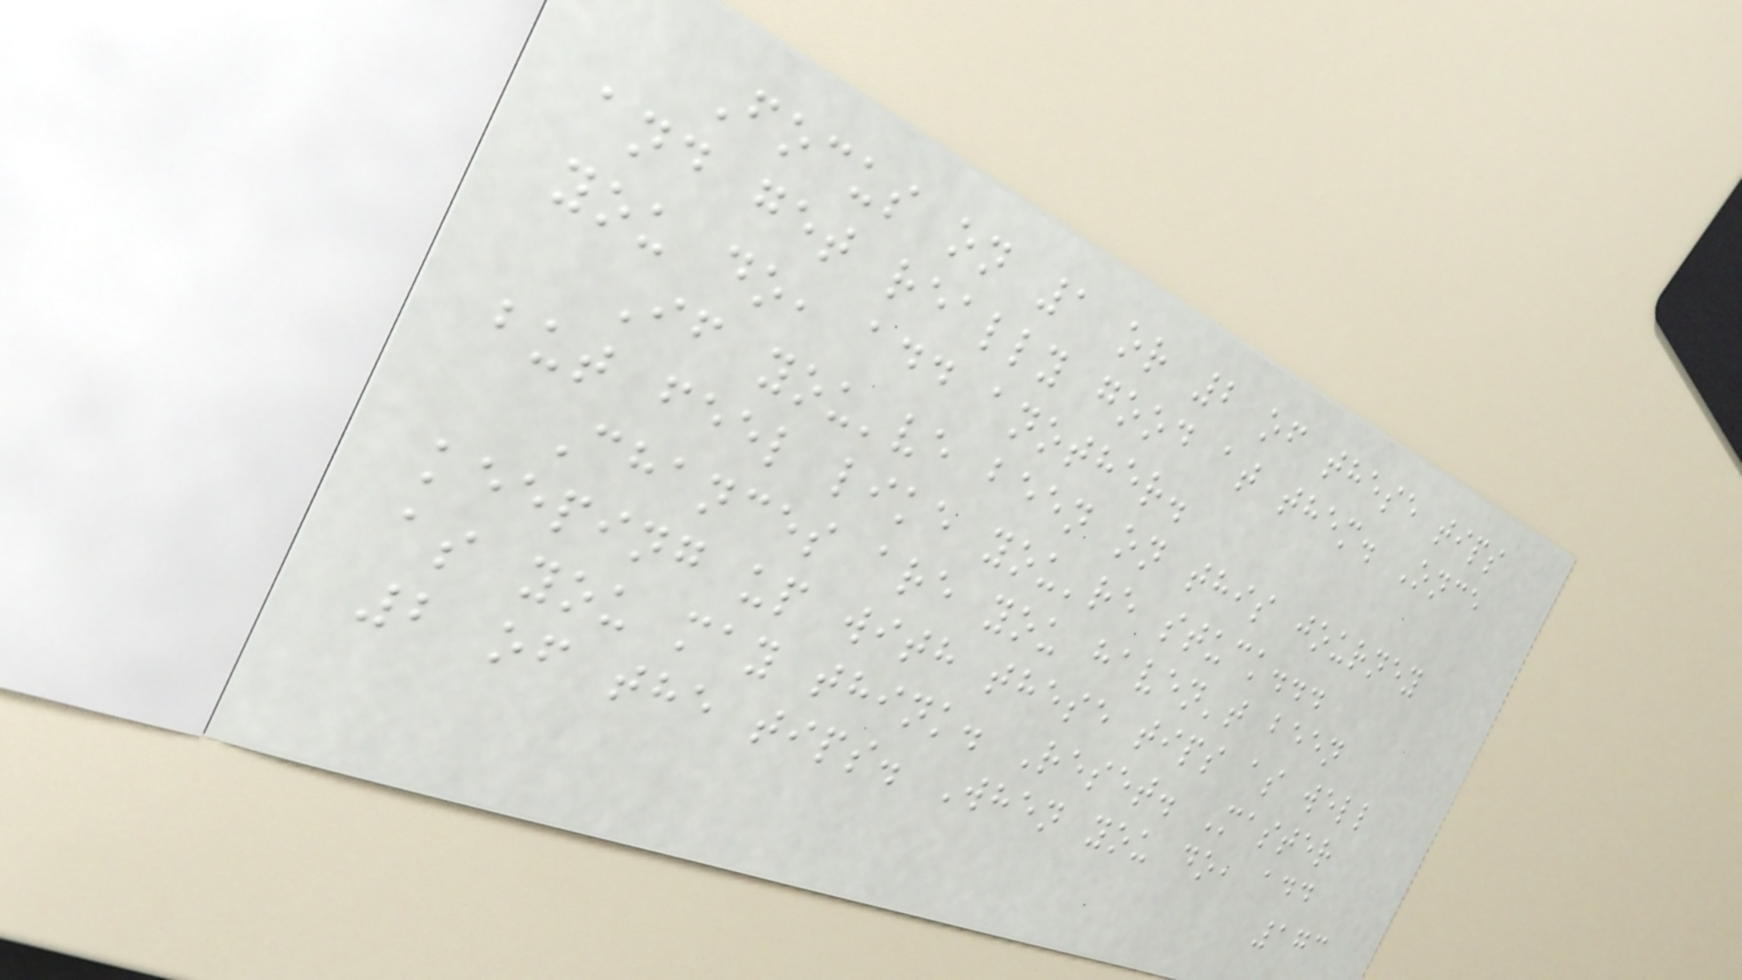Focus on 1 or 2 of these tips
and get really good at them. Once
you do, add another.
If you've been on this journey
but feel like you're stuck...
Chances are you haven't been
keeping up with these tips as well
as you may think. Reset. Master
2 of the tips. When you do, add
173
